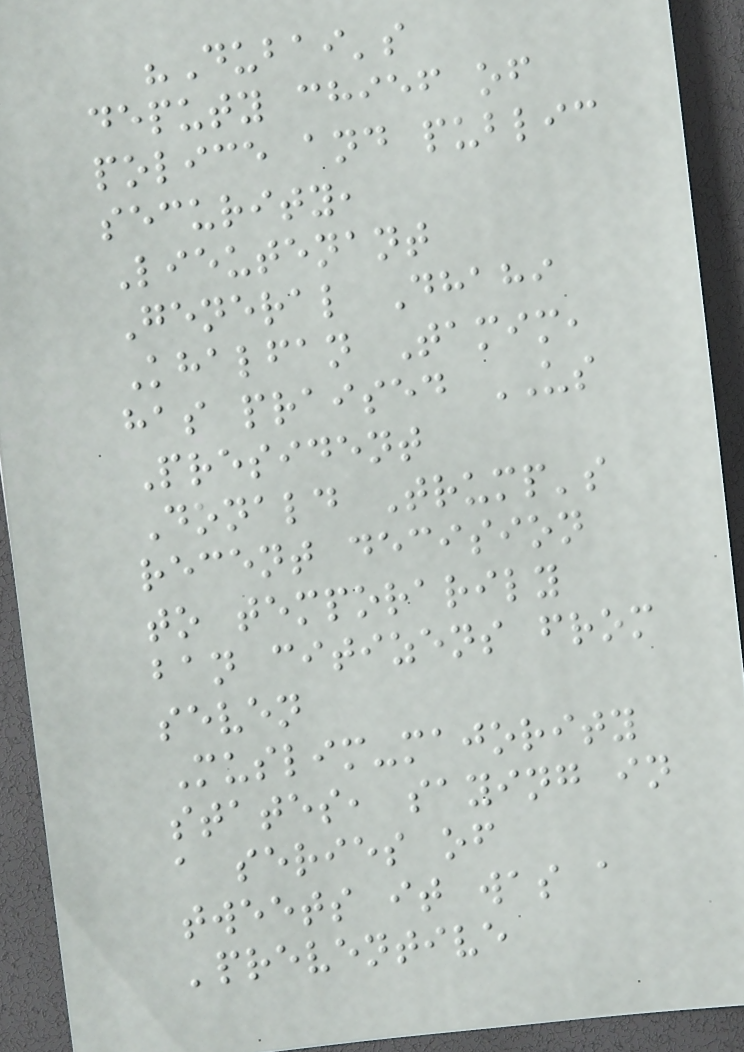"Dubai's
deputy chief of
police and public
security,
Lieutenant
General Dhahi
Khalfan Tamim,
has praised US
President
Donald Trump's
recent decision
to temporarily
ban citizens from
seven
Muslim-majority
states, saying in
a series of
tweets it was a
'preventive
